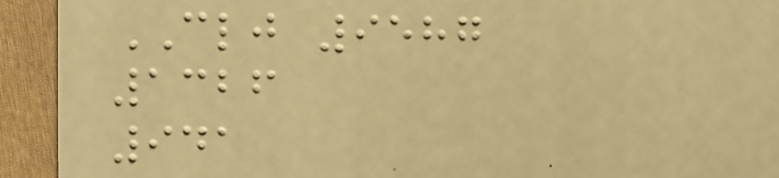CLJ 9587
1326
941
